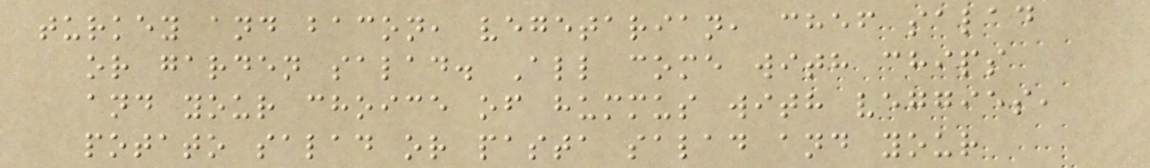turkey and bacon, vegetarian, chef salad
or garden salad. All come with chips
and your choice of hummus with veggies,
potato salad or pasta salad and your
